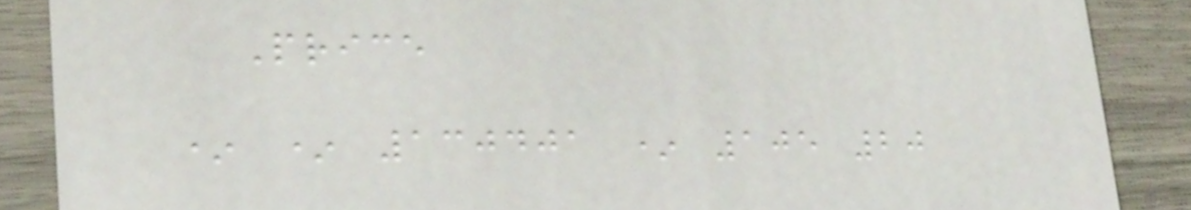Price
* * 130401 * 105 20
